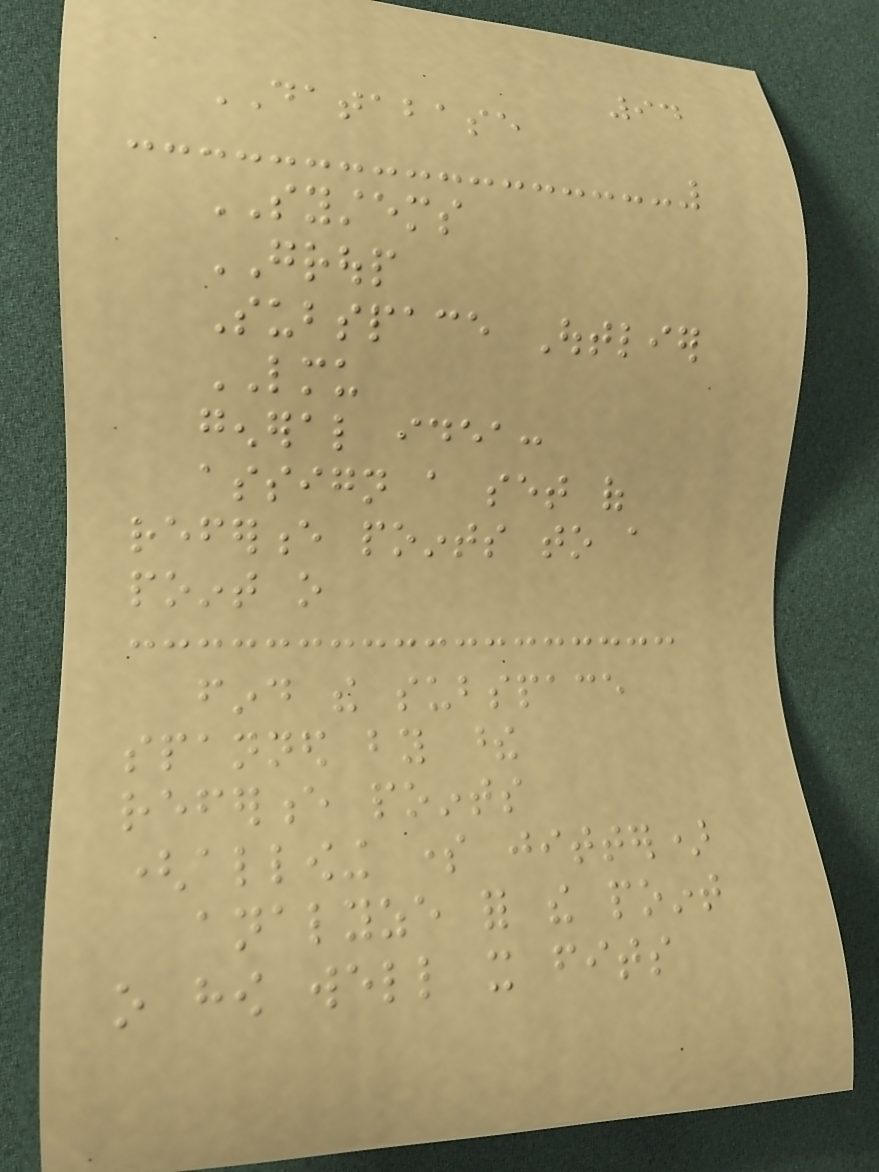94
DATABASE
SYSTEMS
GROUP
Subspace Outlier
LMU
general idea:
assign a set of
reference points to a
point o
find the subspace
spanned by these
reference points
(allowing some jitter)
analyze for the point
o how well it fits
